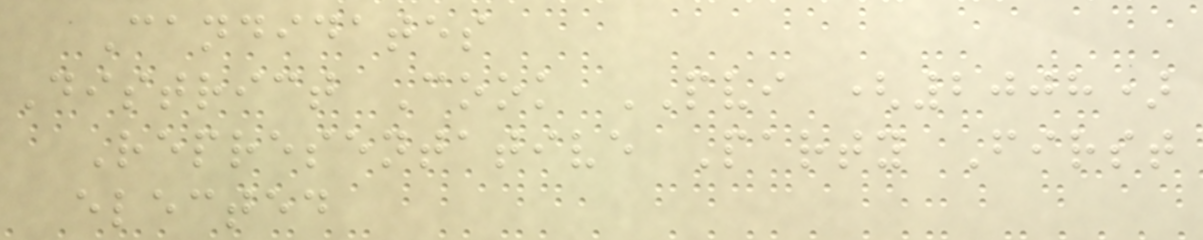Candidates
District Cook PVI (2008)
Representative Party First
elected
